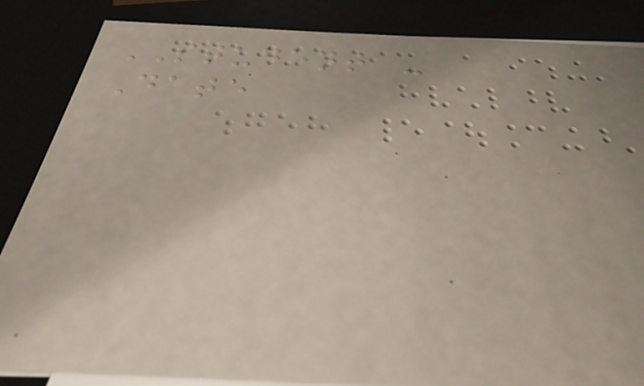STUDENT -
Date
